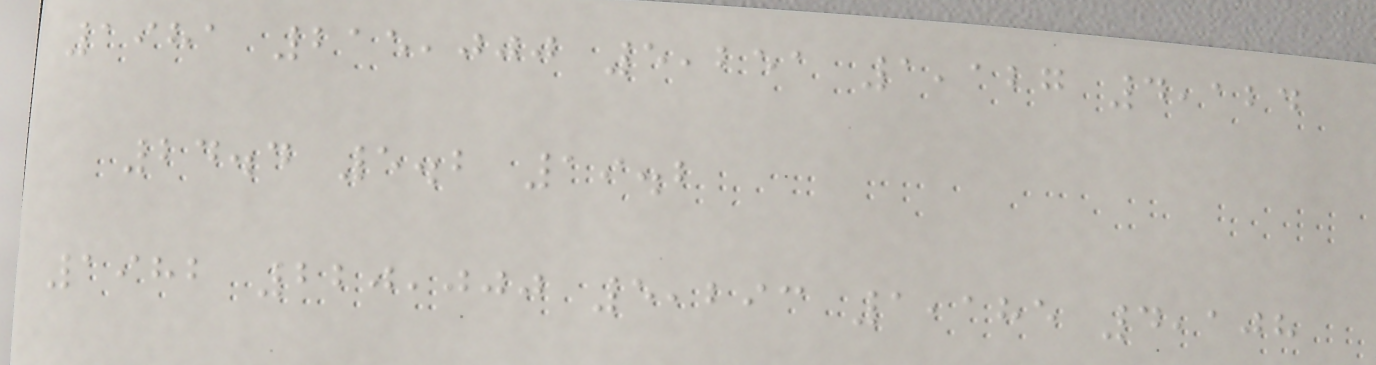1981 215,000 5,251 1,127 4,124
24.4 5.2 19.2
1982 220,000 5,293 1,185 4,108
